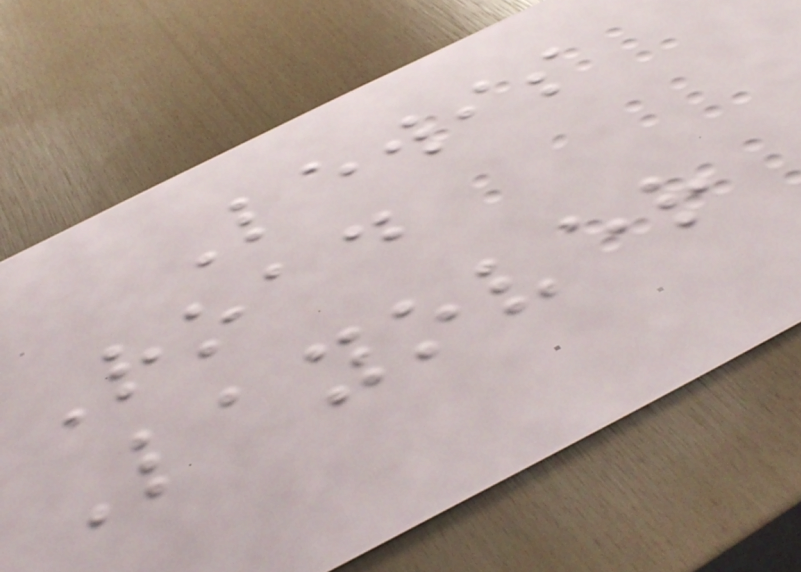Lewis
Road
Layover
